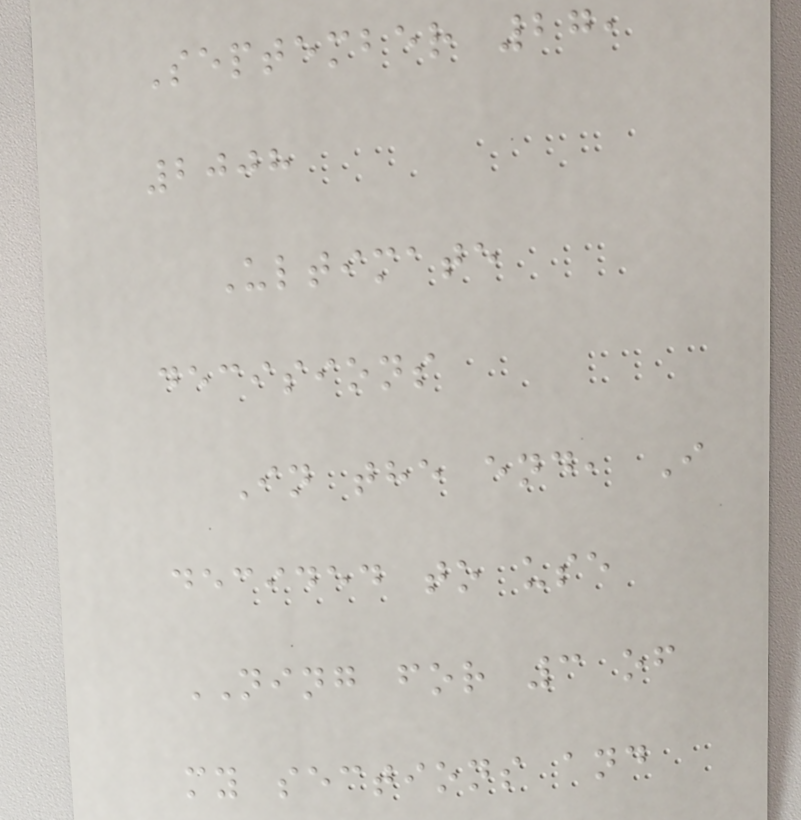September 27,
2008
Ultimate
decisions
In the end, I
decided to use
NING for 3 of
my sections and
